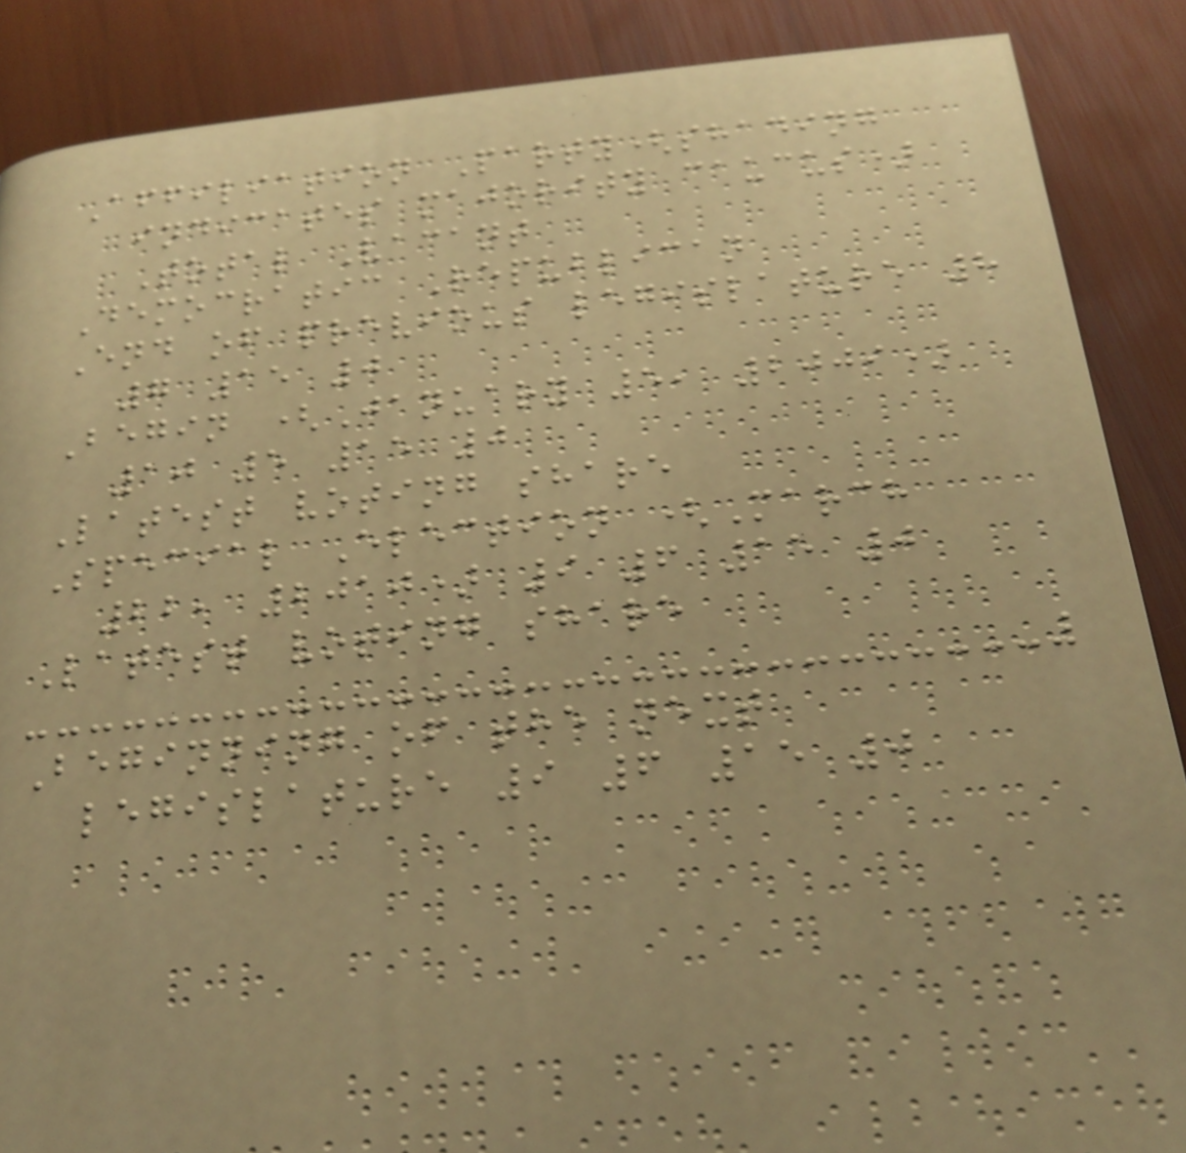Affiliation Party(shading
indicates majority caucus)
Total Vacant
Democratic Republican
End of previous legislature 8
7 15 0
Begin (January 5, 2009)
10 5 15 0
Latest voting share
Special Election (March
22, 2010) 9 6 15 0
Latest voting share
Beginning of the next
legislature 9 6 15 0
